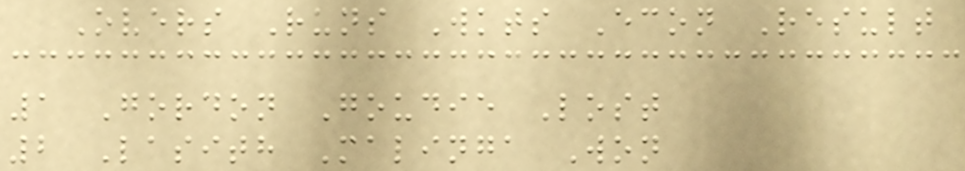Overs Runs Wkts Econ Result
1 Gordon Goudie Lost
2 Lasith Malinga Won
